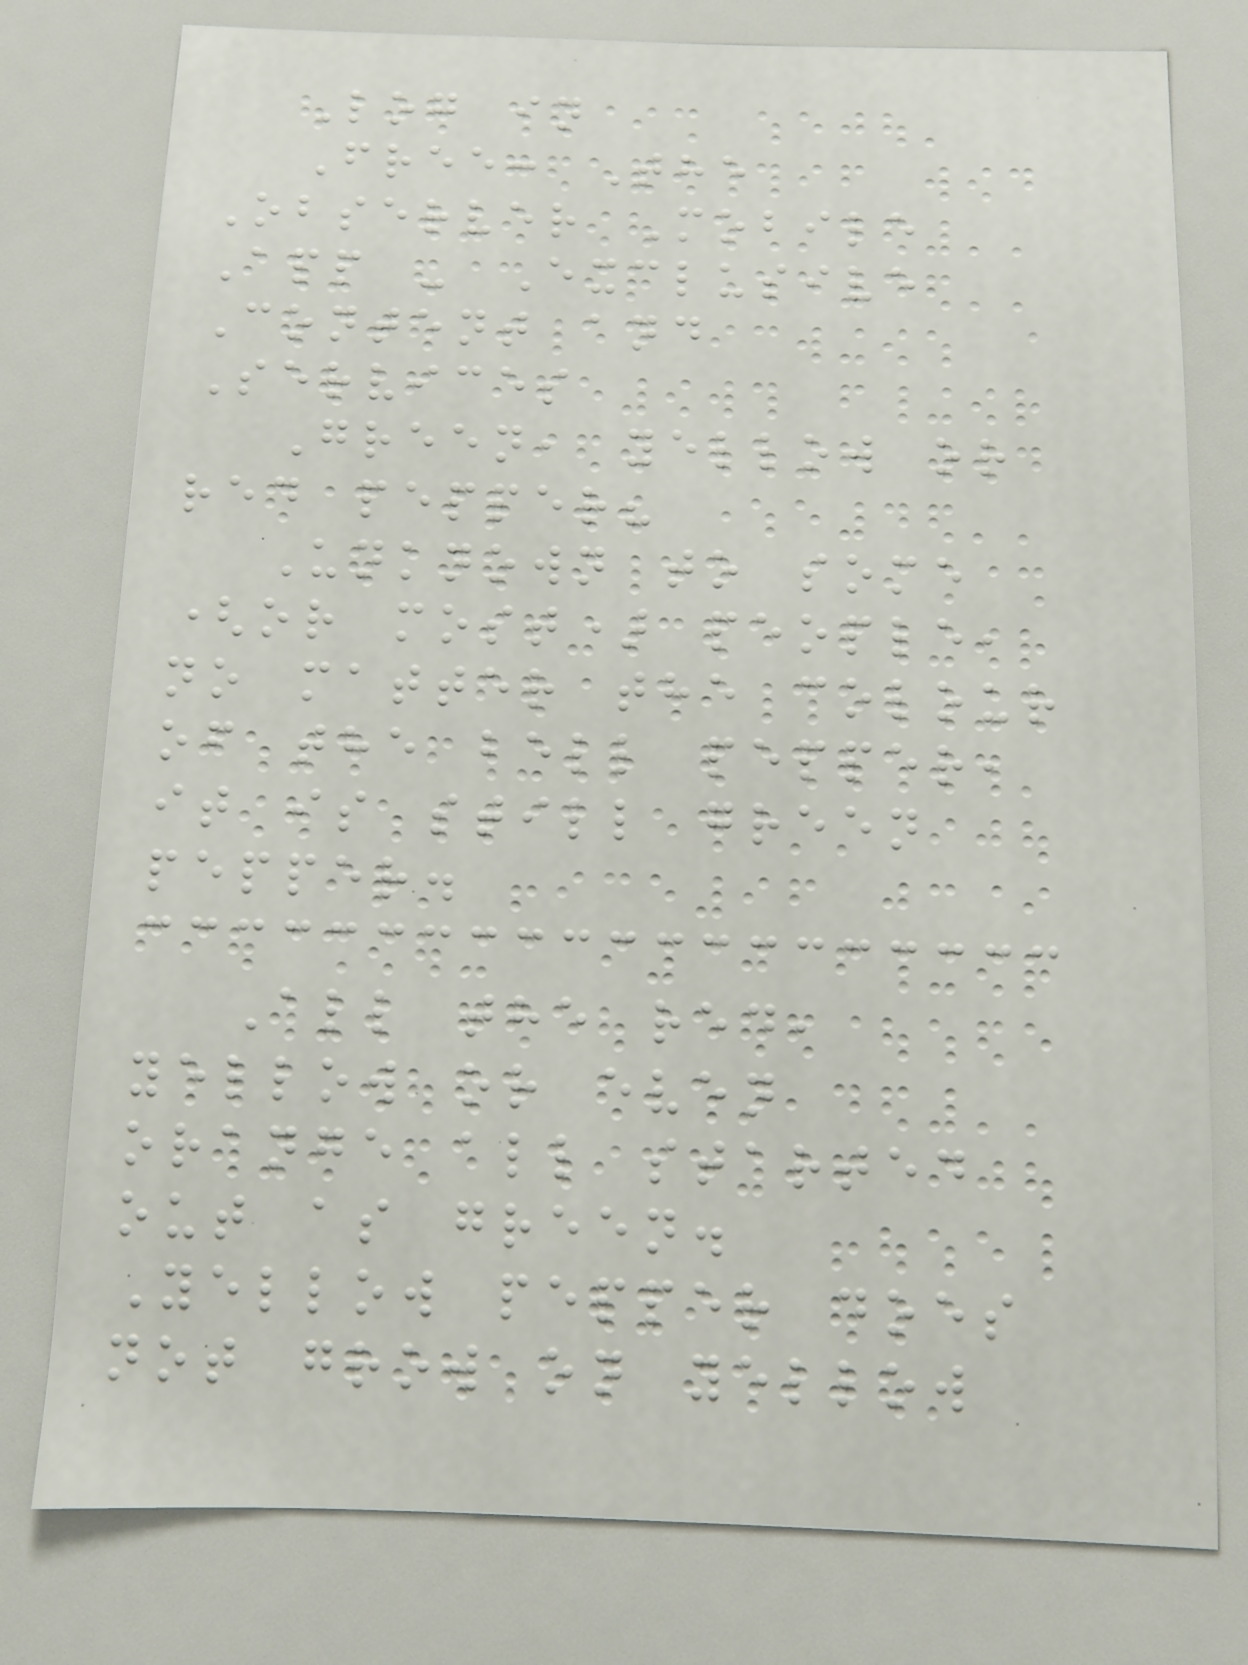Log in
Free: The
Observer Mobile
App - Exclusive
Content and
Services
Green, yellow or
red pepper?
Unknown to some
(or most) people,
no matter the colour
of the bell pepper,
it is still green
pepper.
All the red,
yellow or even
orange all started
out as green.
Yellow pepper does
not grow on yellow
